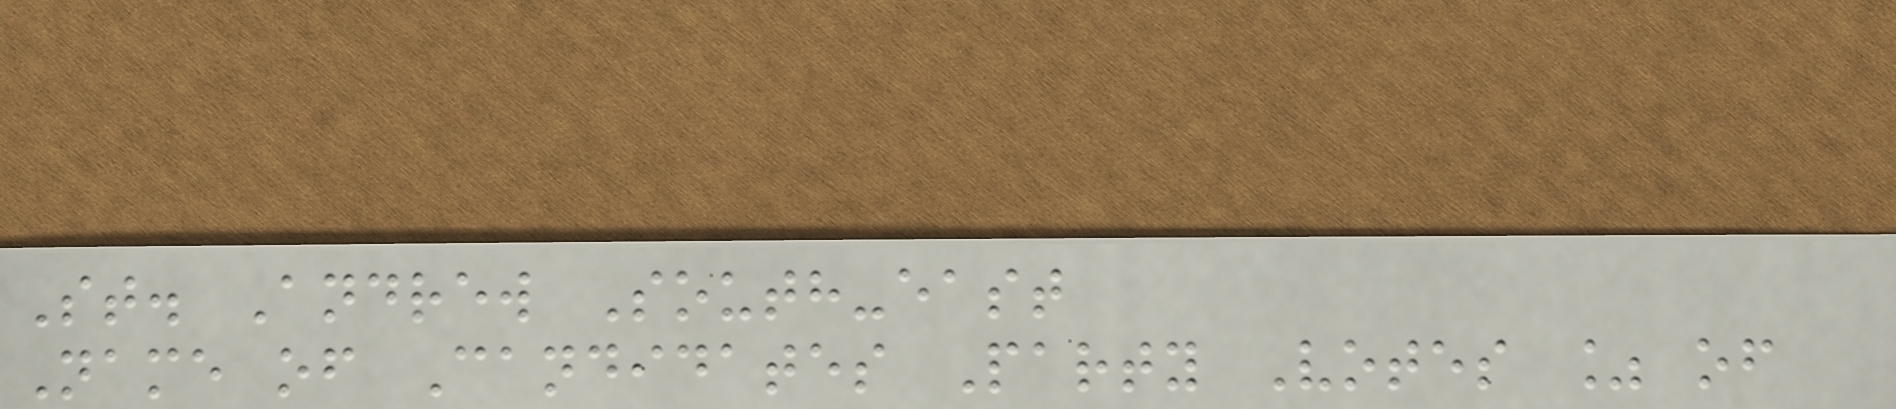St. Andrew South-east
Name of Candidates Party Votes % of
